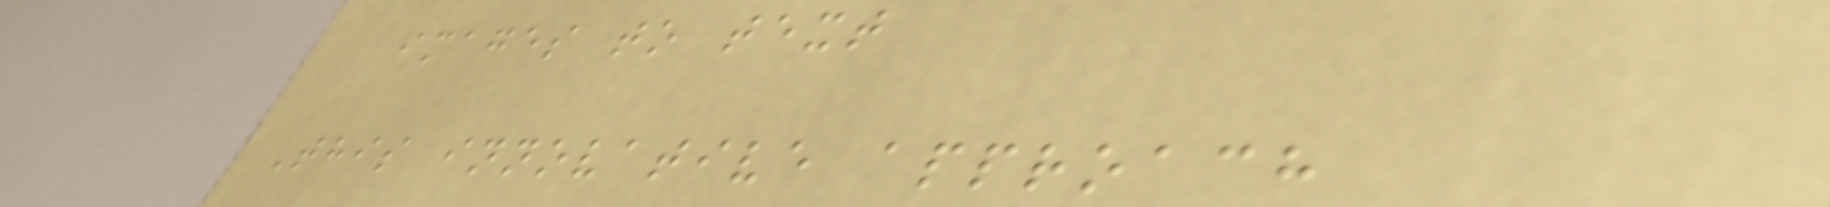images to text
This innovative approach
